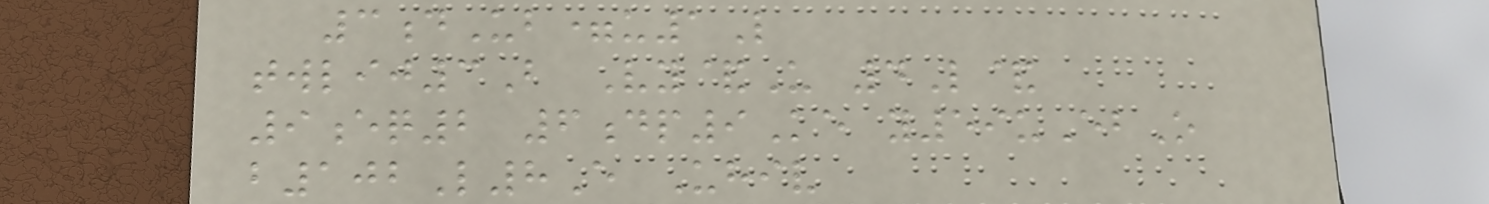3dUb=u1L
twlij3B Vy&U 4L&
9eq2 6dp9Ke y59uEbO
b102L8E Uhiv
